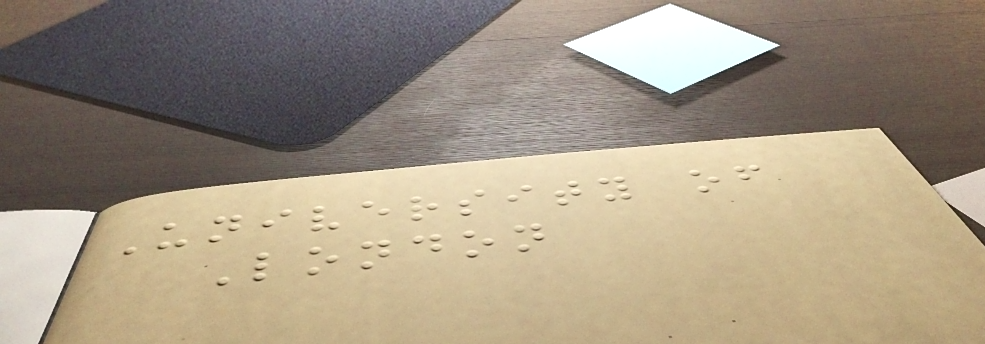University of
London
